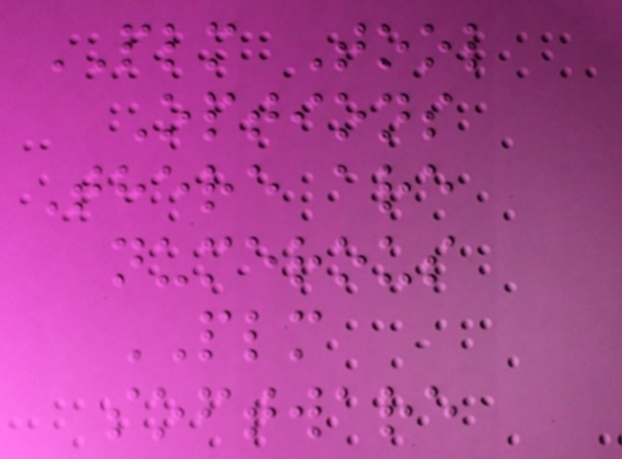PLM Tool
Options
There are
numerous
PLM
software
